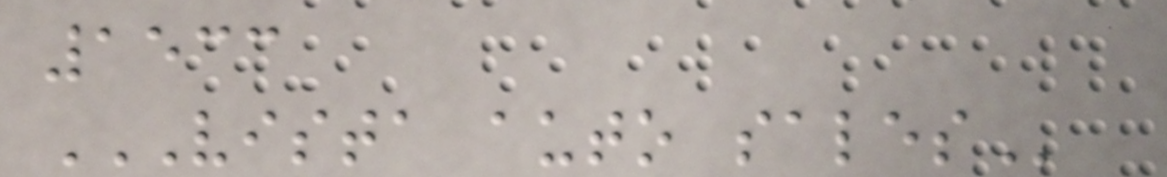1533
VISTA AUTO SALES
